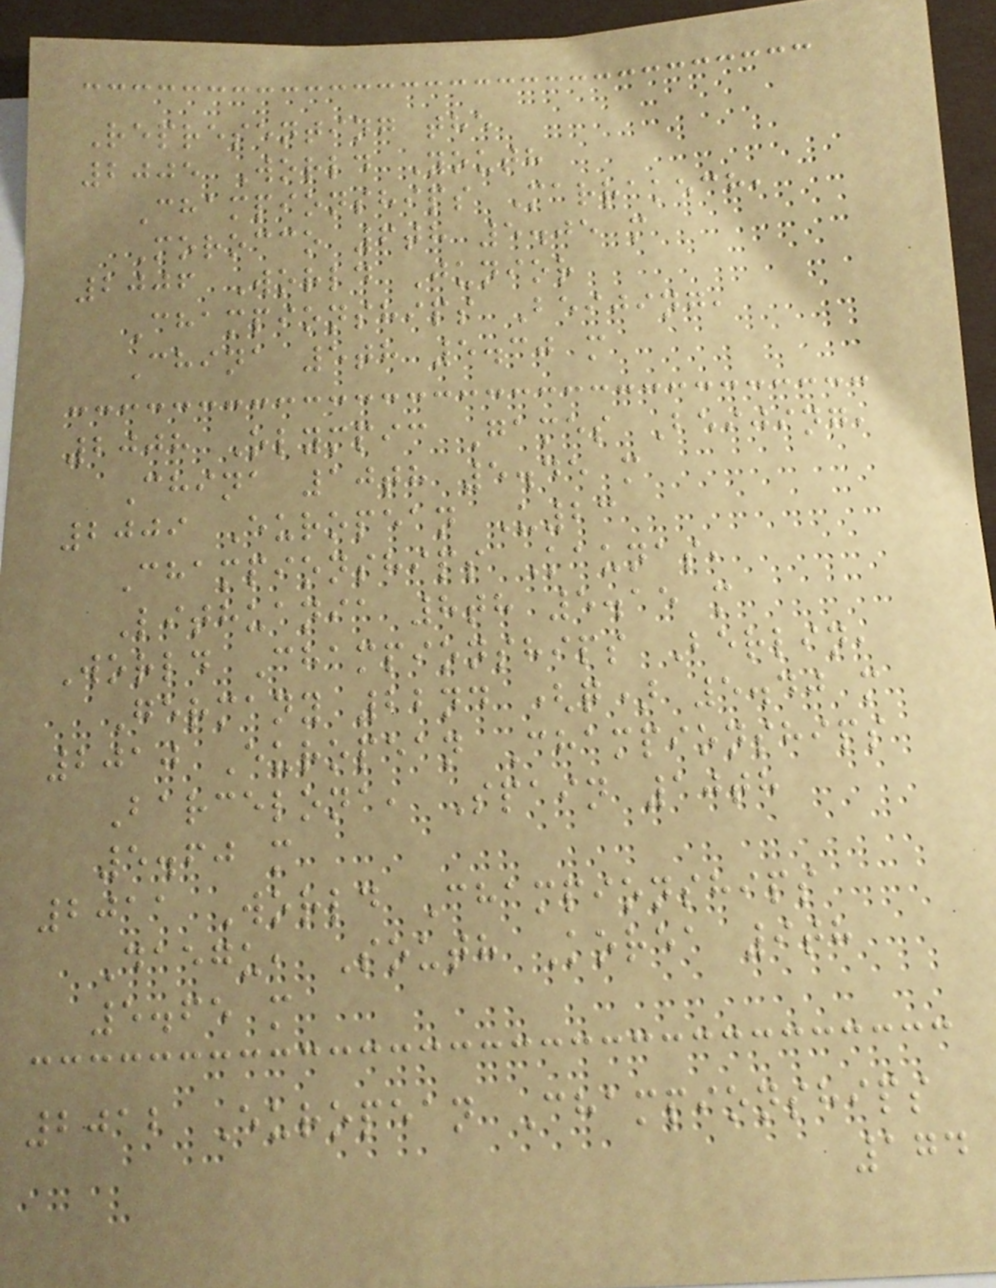Representing the
2005 World Youth
Championships Marrakech,
Morocco 6th 5.05 m
2006 World Junior
Championships Beijing,
China 5th 5.30 m
2008 Olympic Games Beijing,
China 10th 5.45 m
2009 European U23
Championships Kaunas,
Lithuania 8th 5.15 m
World Championships Berlin,
Germany 22nd (q) 5.40 m
2010 European Championships
Barcelona, Spain 10th
5.60 m
2011 World Championships
Daegu, South Korea 9th
5.65 m
2012 European Championships
174
